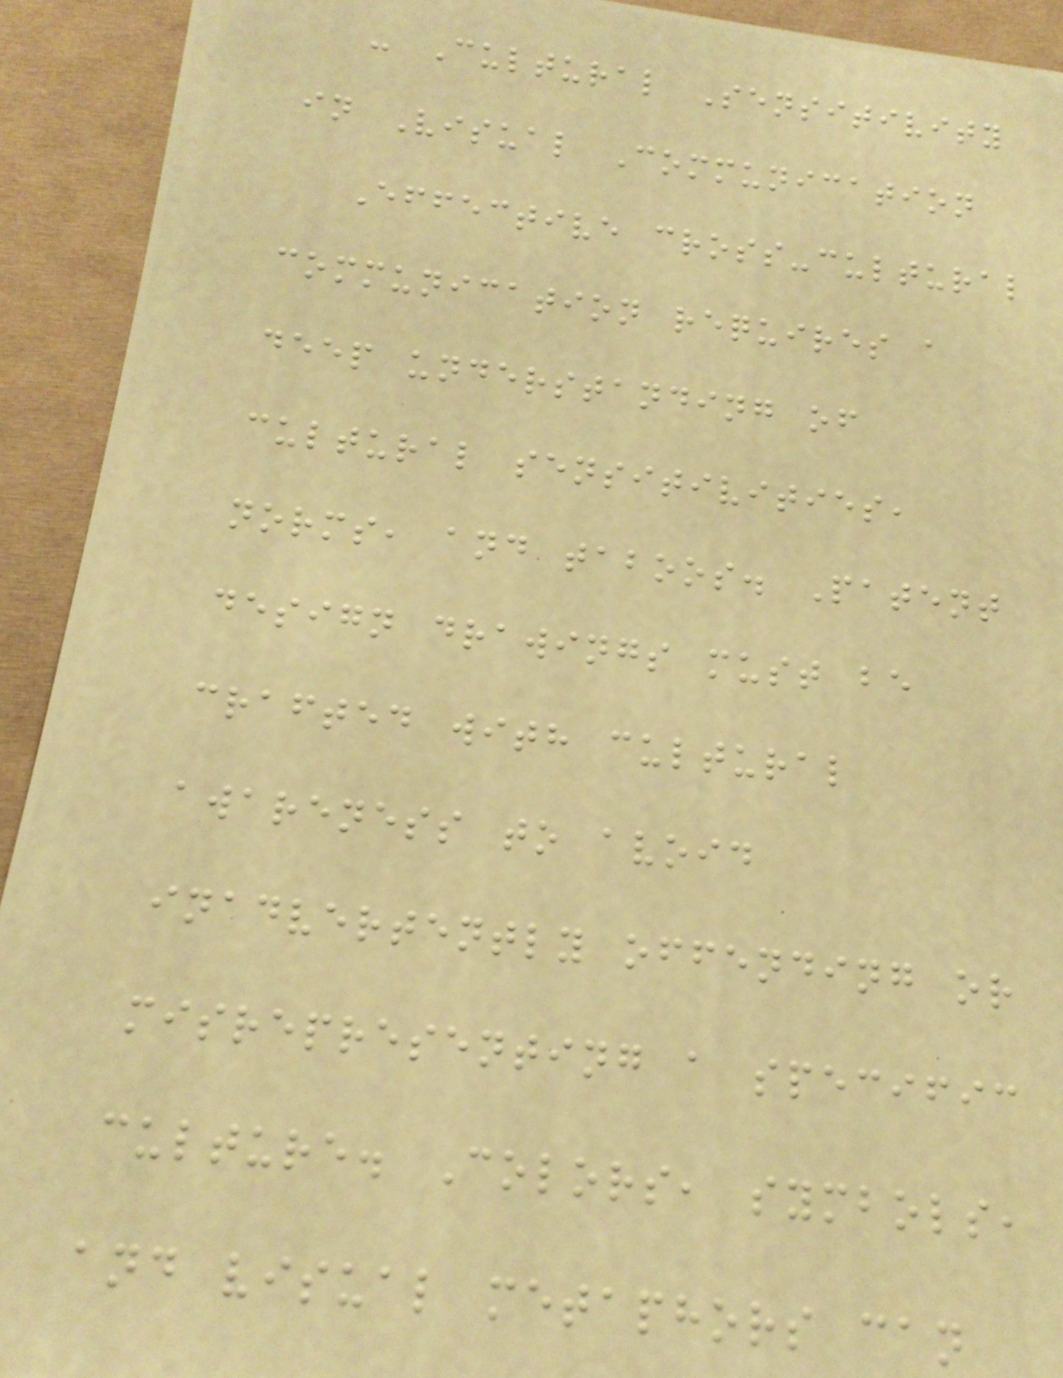- Cultural Sensitivity
in Visual Communication
Effective cross-cultural
communication requires a
deep understanding of
cultural sensitivities,
norms, and taboos. Patent
design drawings must be
crafted with cultural
awareness to avoid
inadvertently offending or
misrepresenting a specific
culture. Colors, symbols,
and visual metaphors can
